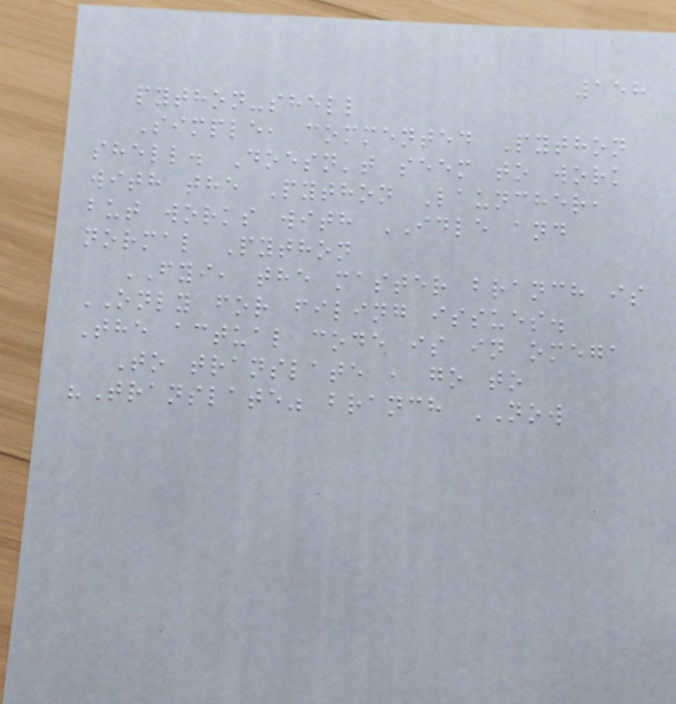158
python-shell
Simple, commented Python
shell. Doesn't seem to work
with the Python Launcher,
but works with IDLE and
normal Python
FYI, the master branch is
ONLY for filing issues.
The actual code is in omega
To translate , go to
"Translate" branch NOW
